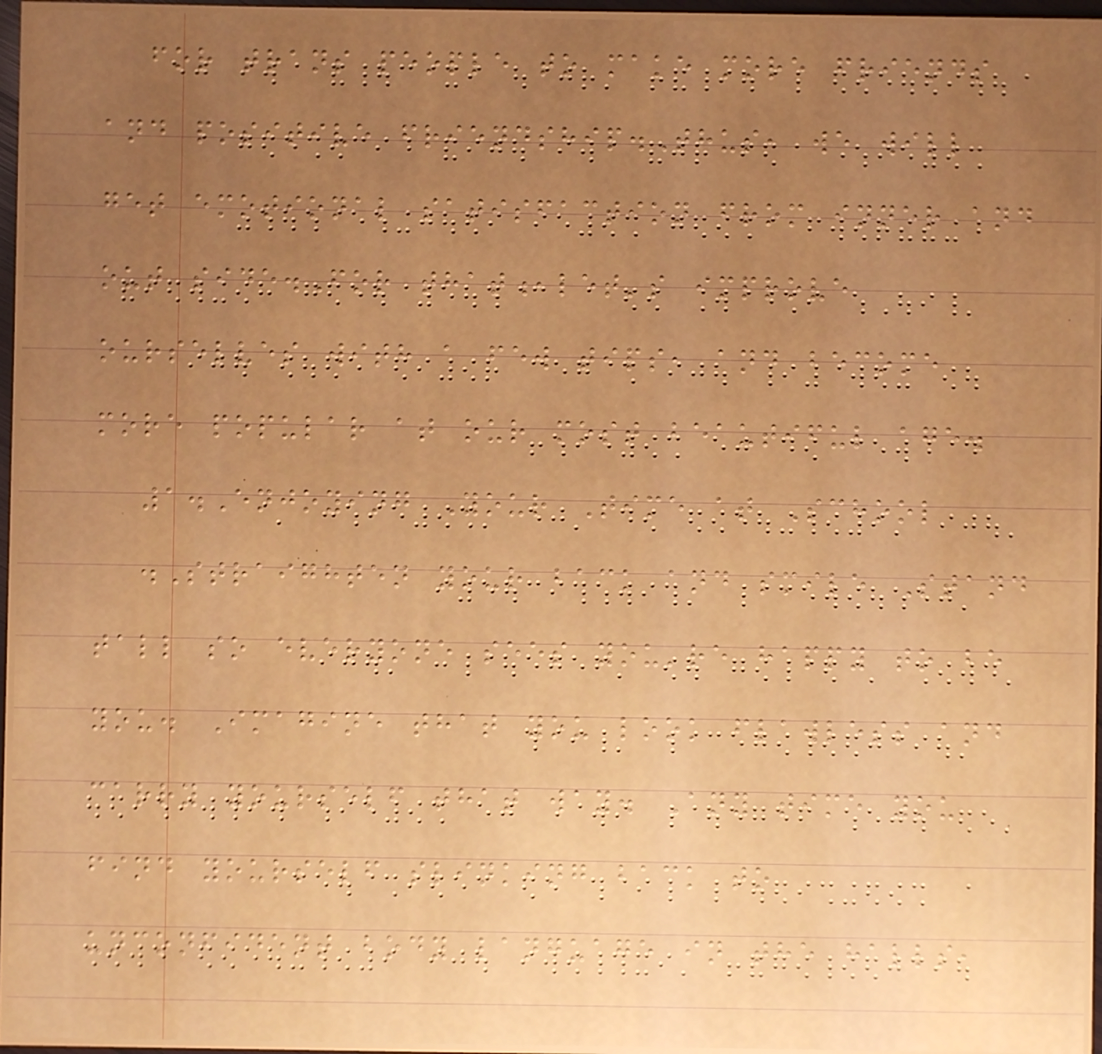for trans people to make more friends
and positive friendship.Thus, we will
get emotional satisfaction from inner and
out side.For that,let's improve
ourselves with a few tips, and become
more popular at our most beautiful age.
1.Enjoying Your Time at School
.Straighten your back and smile Stand
tall so everyone sees you're happy to be
you. Imagine that you look flawless and
carry yourself that way. Any time you
find yourself slinking back to
unconfident body language in the halls,
